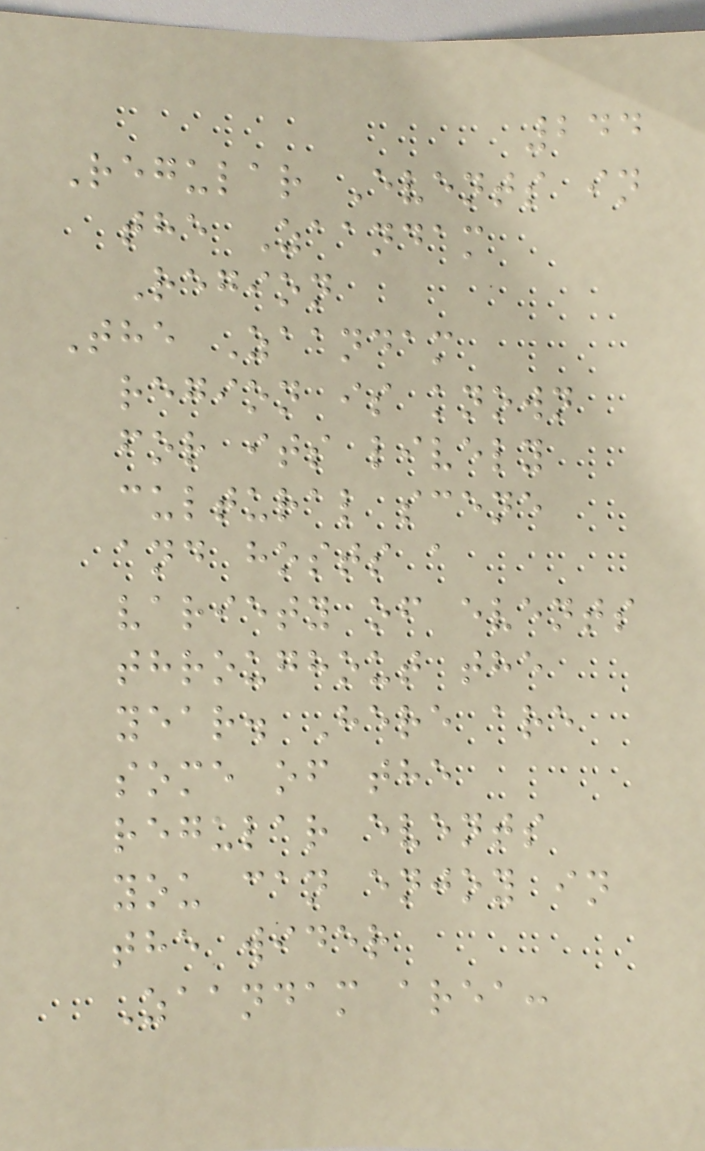244
Regular Events in
the Zaandam
Region
The Zaandam
region is known
for its lively
cultural scene
and hosts a
variety of events
throughout the
year. Here are
some of the
regular events
you can enjoy in
the wider
Zaandam area:
